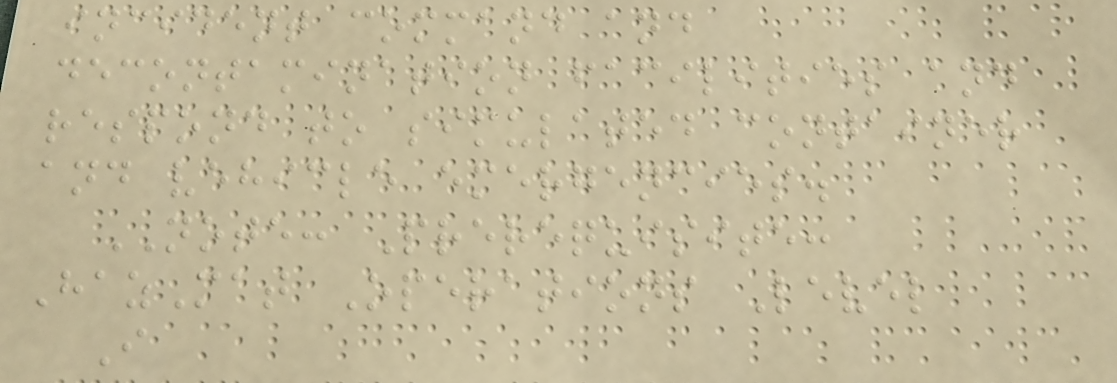incident command and
decontamination facilities and
respond to simulated container
and vehicle emergencies.
NOTE: Prerequisite:
HazMat Operations Level
I
